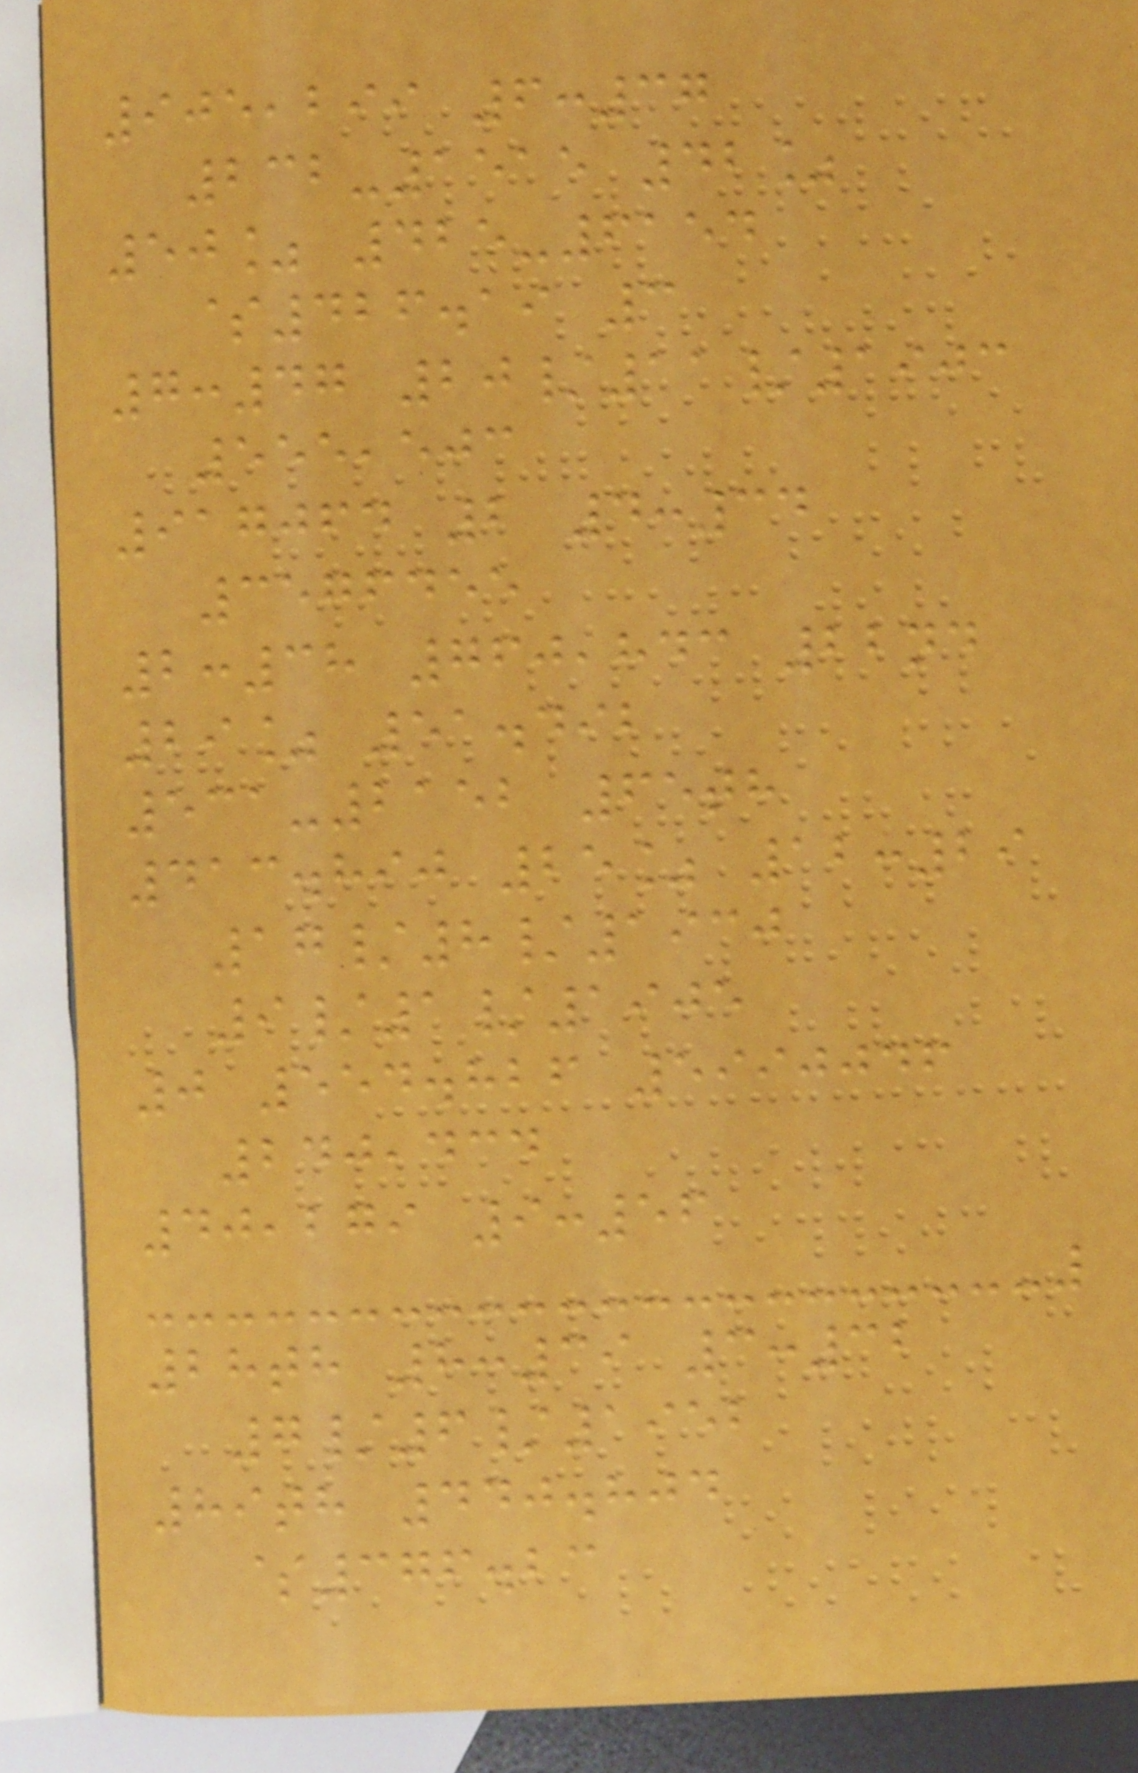905,299 6:37
232-1515 42%
50% 425-6154
$426.19 3
7:47 20/11/1903
555,503
917064 2 4:34
3576455
2:38 760,843 22nd
29% 51.492
531-2152 65th
413.890 25% 12:29
17/8/1930
9/1/1905
0 554.826 5990046
240,434
40,279 9:56
28th 8:39 3:32
7/6/1952
89th 440.804
$376.23
